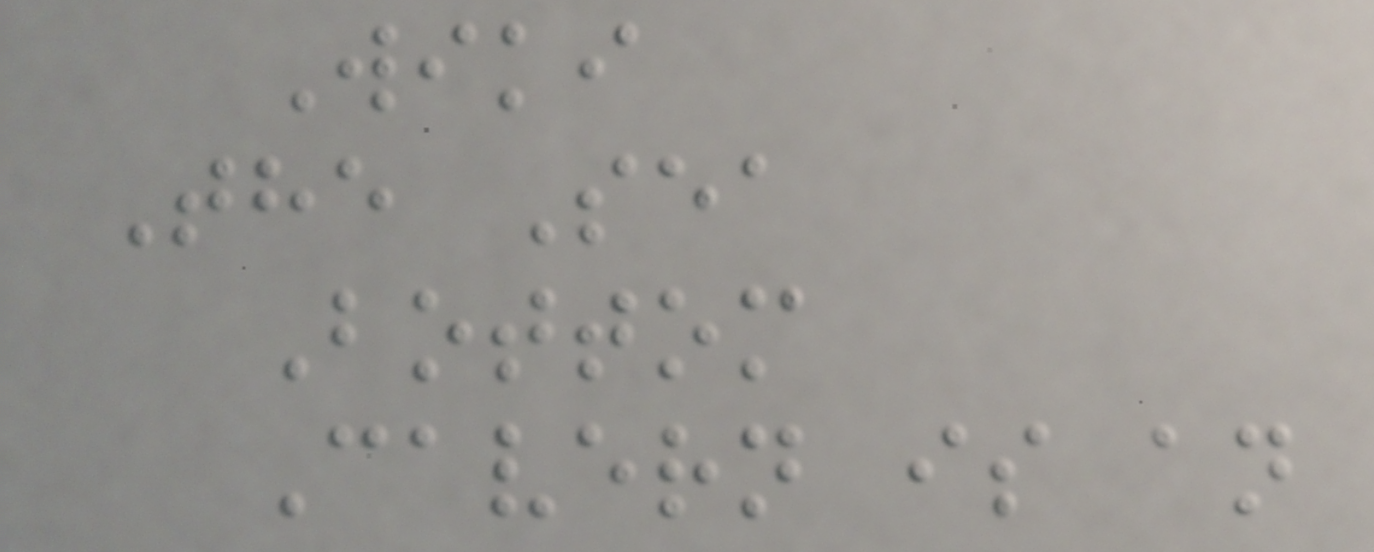Wiki
The Sea
Bottom
Cavern is an
